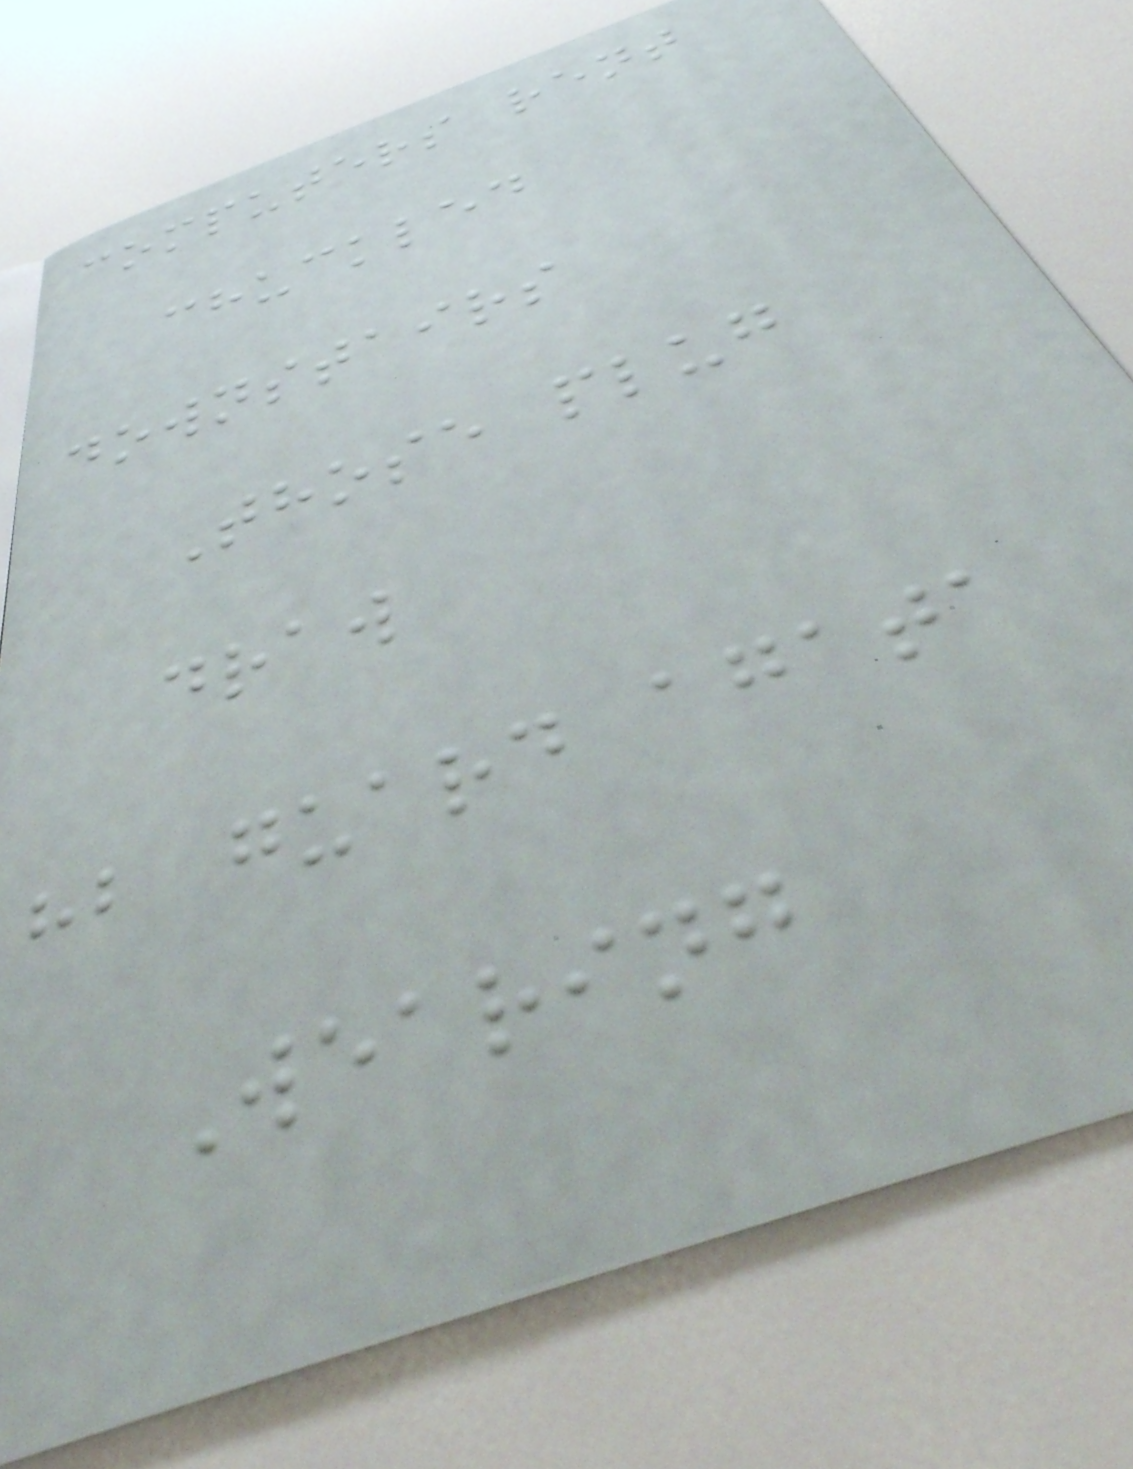computers rent
chuckled
downstairs
Those plug
draw
hb guard agata
Wearing
